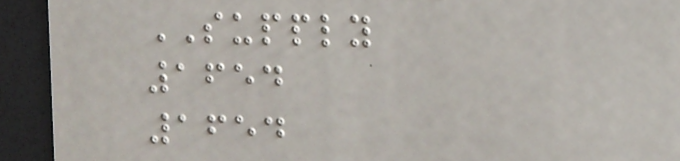SUPPLY
1654
1654
